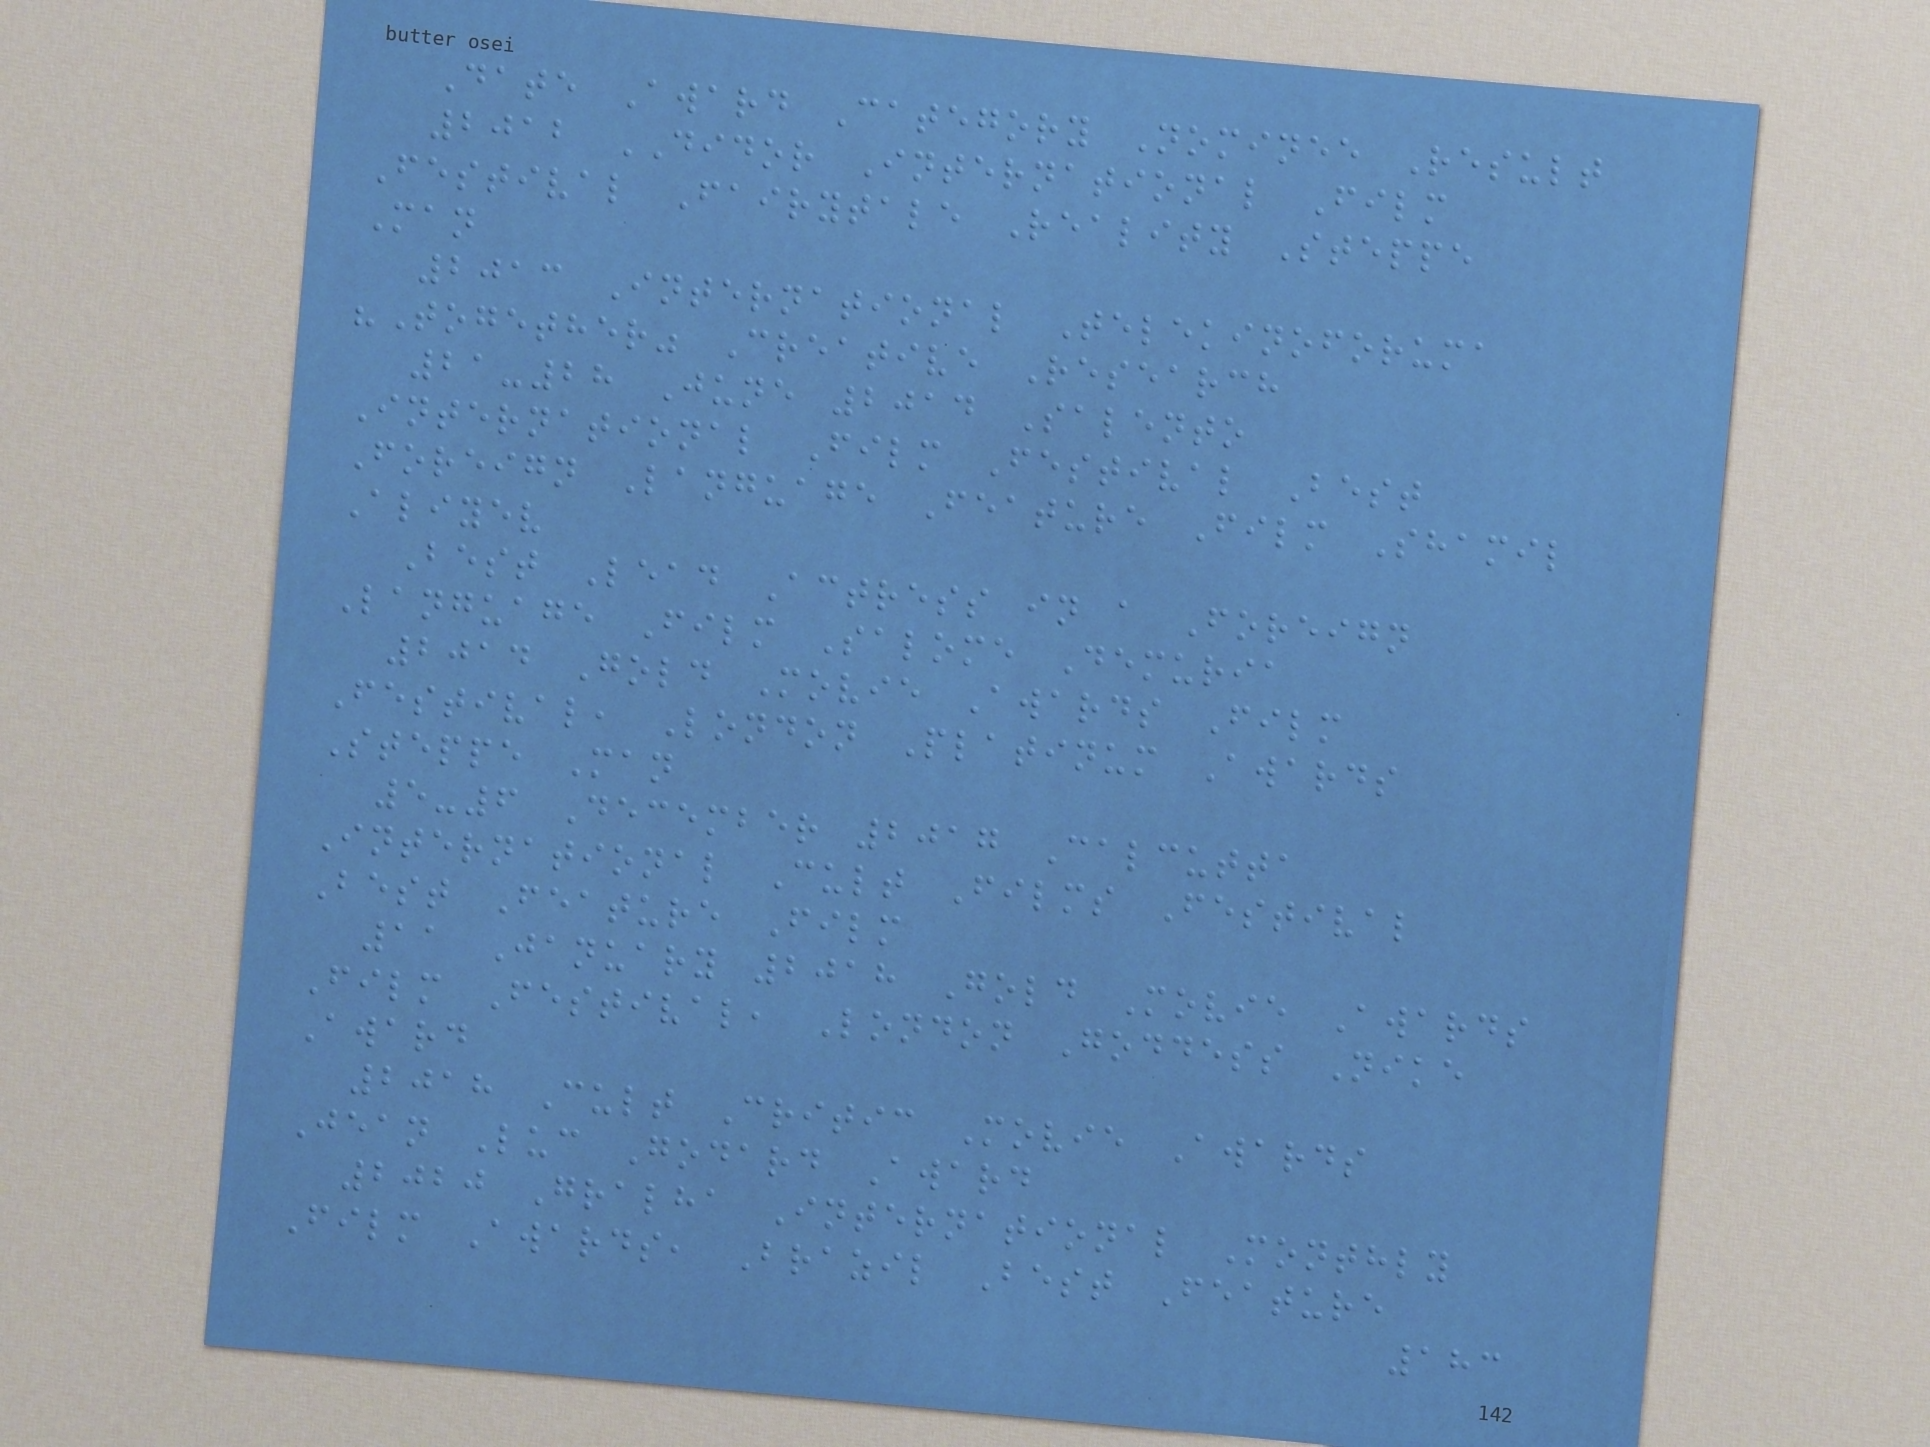Date Award Category Nominee Result
2012 DIDOR International Film
Festival Fairytale Reality Steppe
Man
2013 International Telekinoforuma
"Together" Creative Research
21-28 June 2014 Salento
International Film Festival Best
Foreign Language Feature Film Shamil
Aliyev
Best Lead Actress in a Foreign
Language Film Salome Demuria
2014 Gold Movie Awards Film
Festival, London Platinum Awards
Steppe Man
5-6 December 2017 Calcutta
International Cult Films Festival
Best Feature Film
11 January 2018 Gold Movie Awards
Film Festival, London Goddess Nike
Award
2018 Cult Critic Movie Awards
Jean Luc Godard Award
2020 Gralha International Monthly
Film Awards, Brazil Best Feature
183
